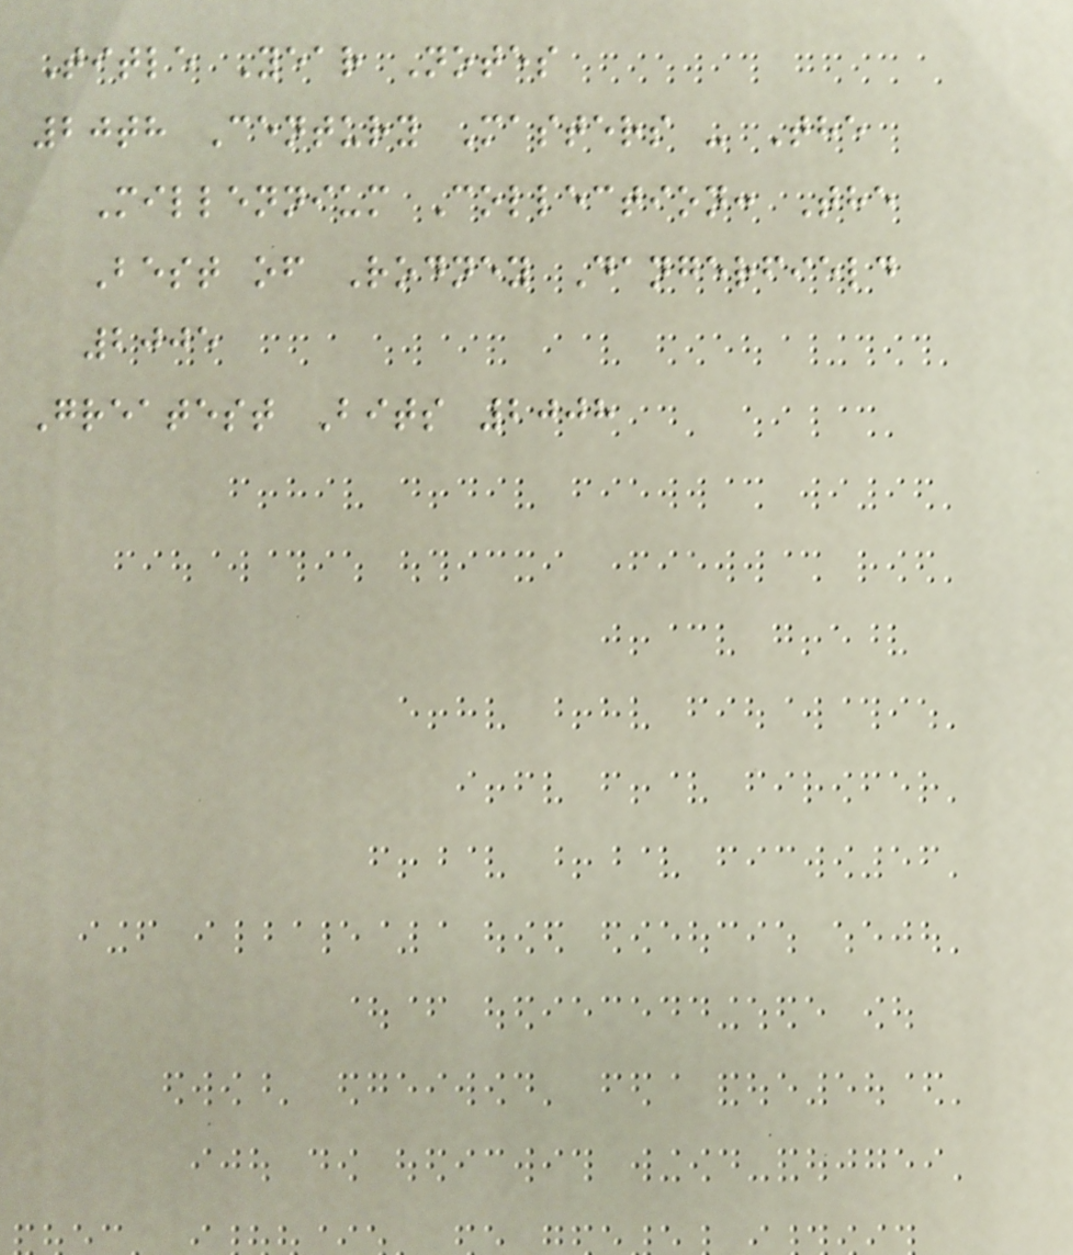Title Year Notes
20th Century Masters - The
Millennium Collection: The
Best of Rodney Dangerfield
2005
Greatest Bits 2008
